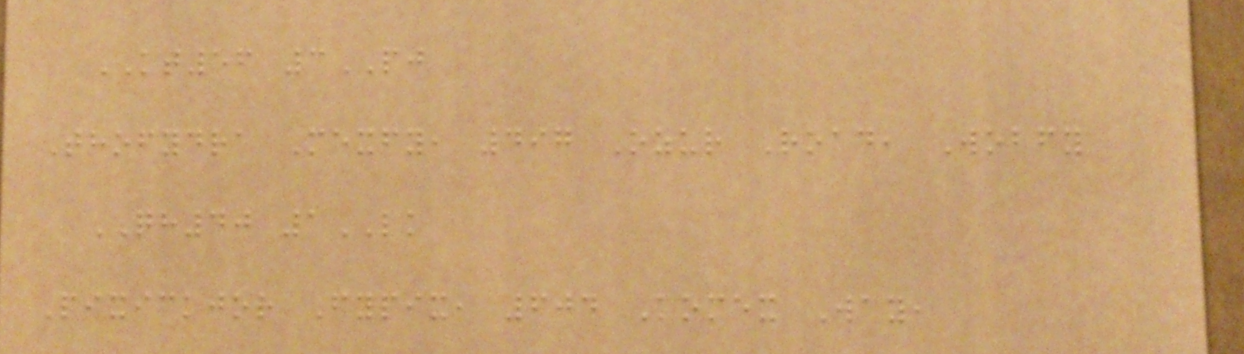KT56 3PJ
Thofydra Mexfy, 497 Ozur Road, Wobfy
QH40 1LK
Pixickjor Fypix, 604 Komex Way,
